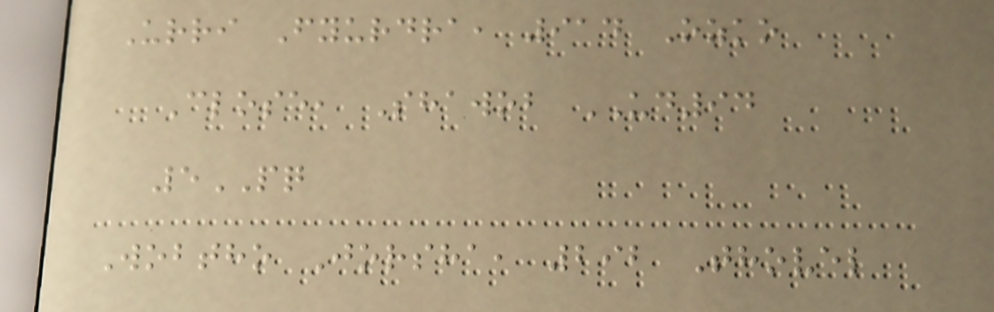Urri Fyurdra, 914 Ozko
Close, Shawob UD94
5PQ
Wobtho Jorsha, 292 Thovel
